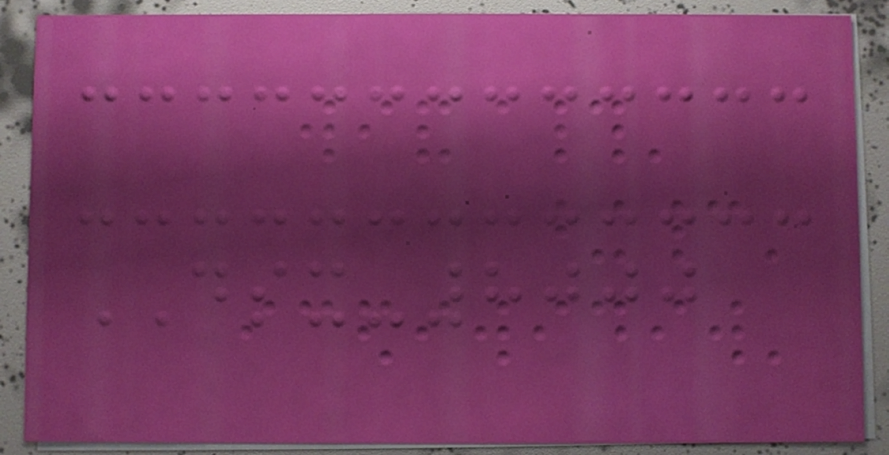DSX-8000
